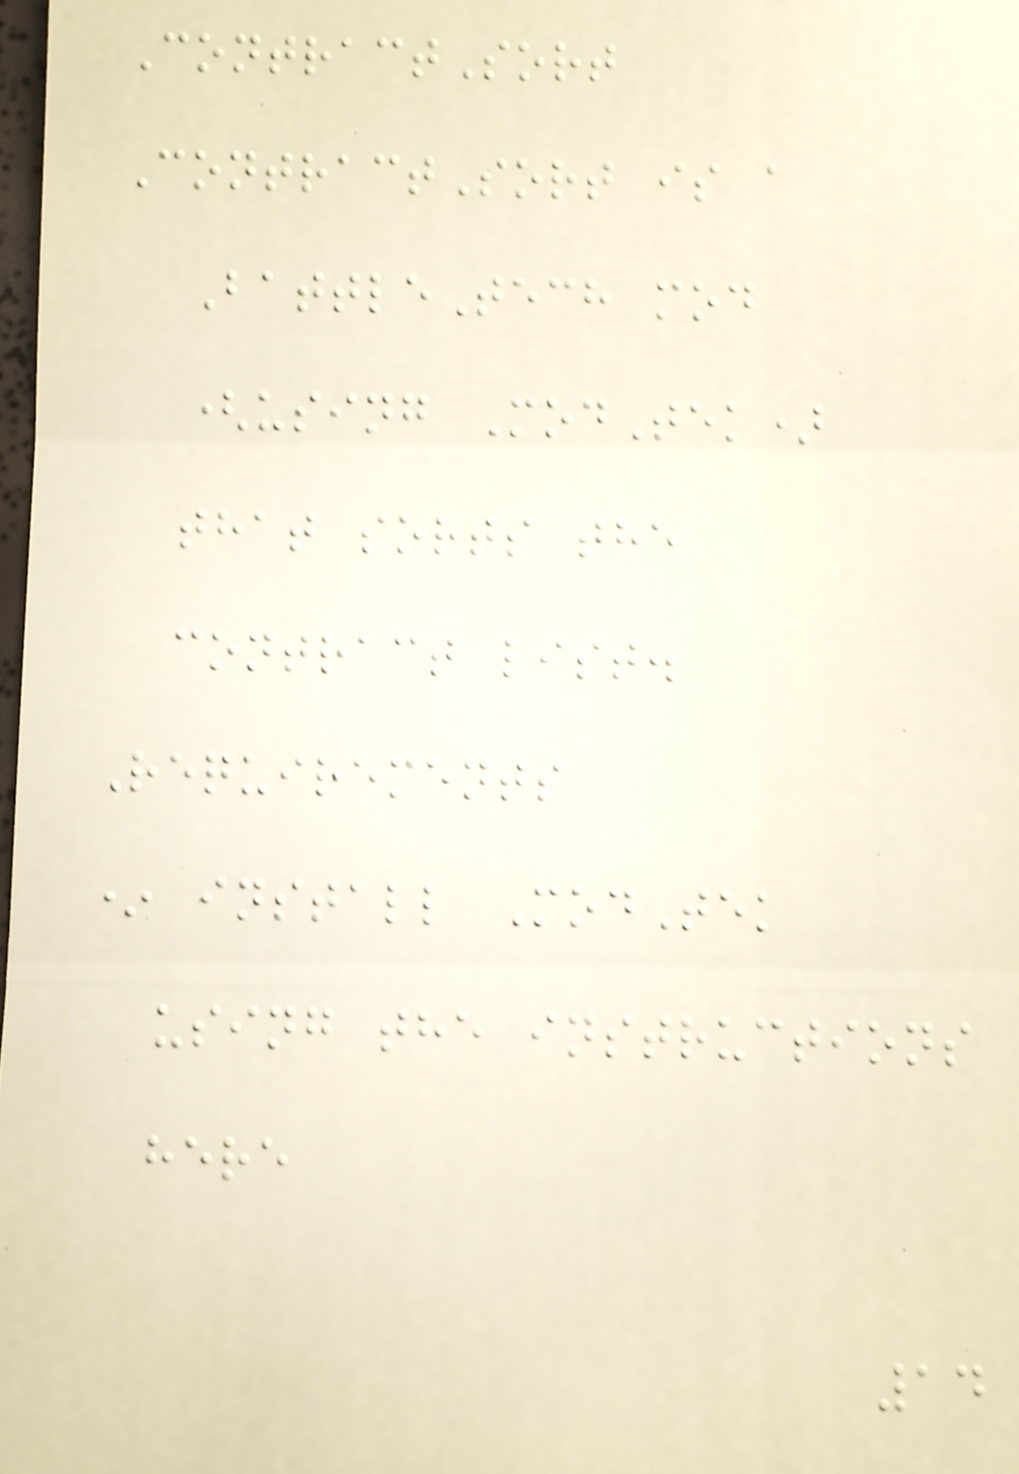ContractSort
ContractSort is a
BattleTech mod
(using ModTek)
that sorts the
contract list.
Requirements
* install ModTek
using the instructions
here
14
